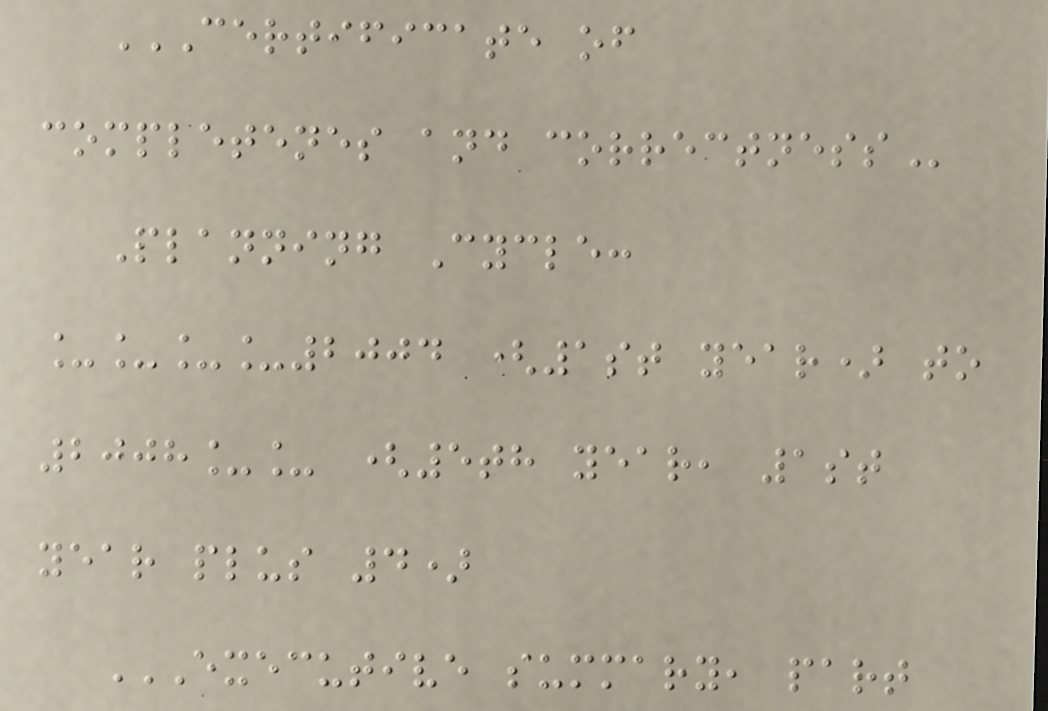CERTIFICATE OF
COMPLETENES AND CORRECTNESS
Planning Cycle:
____2004 (1st year) to
2008__ (5th year, 1st
year plus 4)
EXECUTIVE SUMMARY, PART
